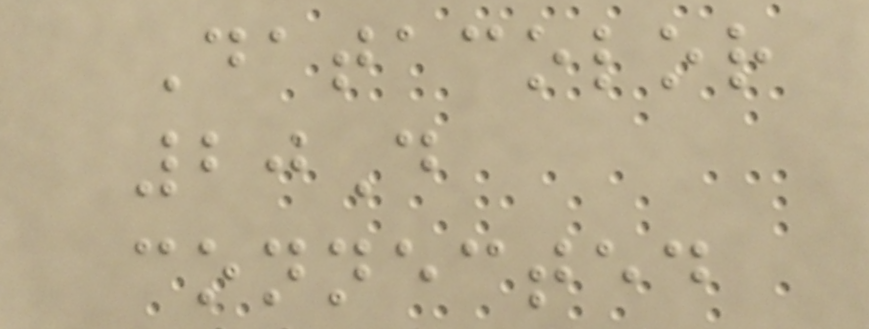Datacolor
20D
connected
